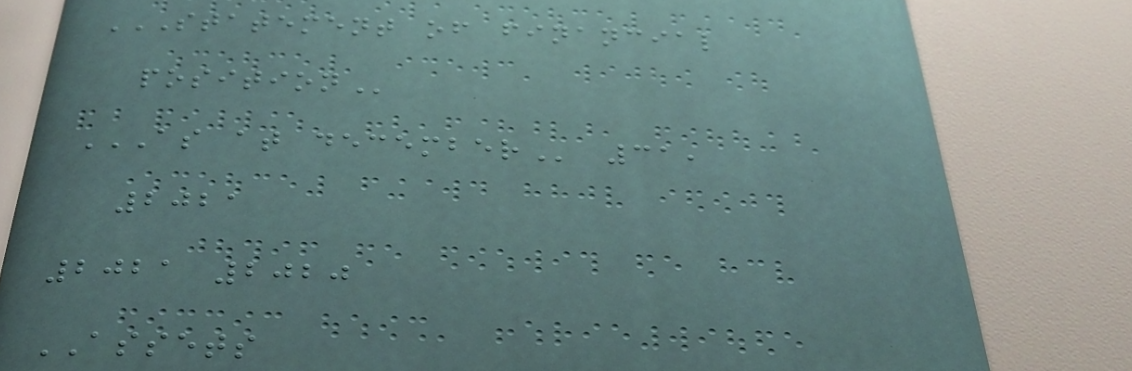STATEMENT OF FINANCIAL
POSITION
AS AT DECEMBER 31,
2021
2021 2020
ASSETS
